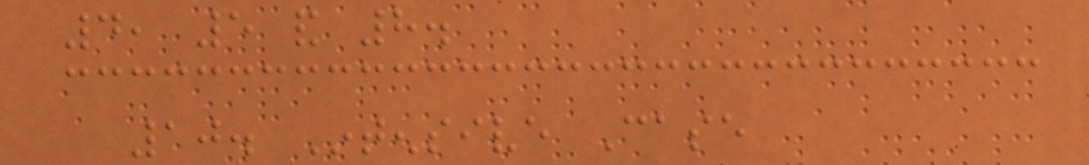4, 5 and 8.
10. Intensive Case
